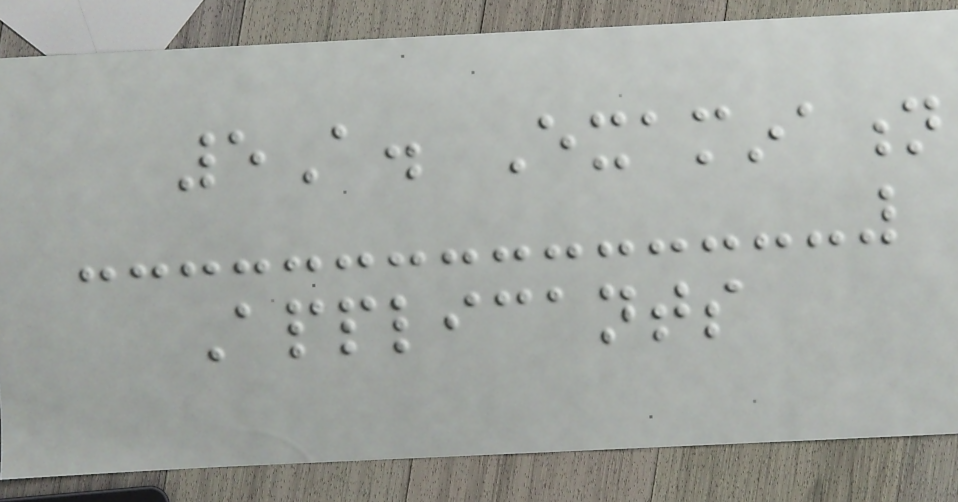5A. Examination
Applicants
